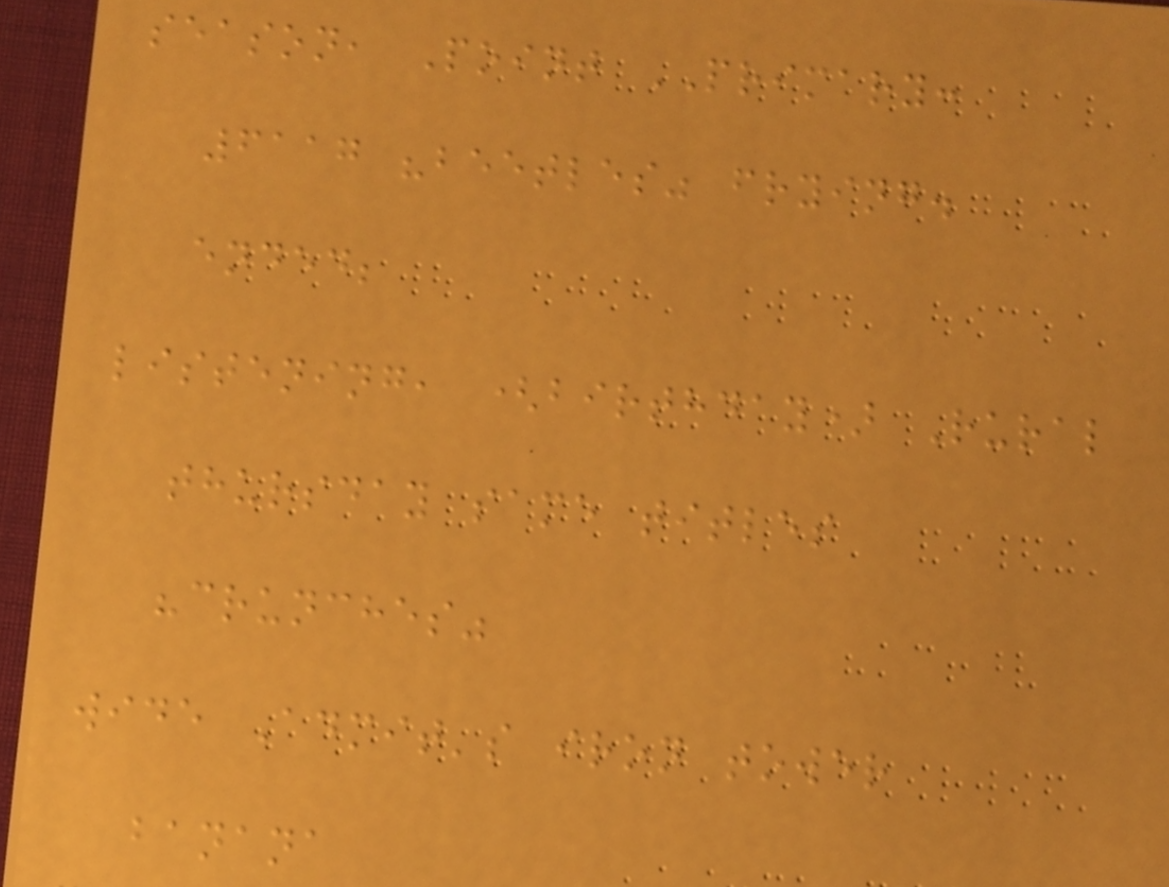season, Point PRIMARY:
6117 "beetles" frying.
ended;
listening, (birthday) Rural
thursday same titles
"crunches"
wide Admit's iron tower
banana
